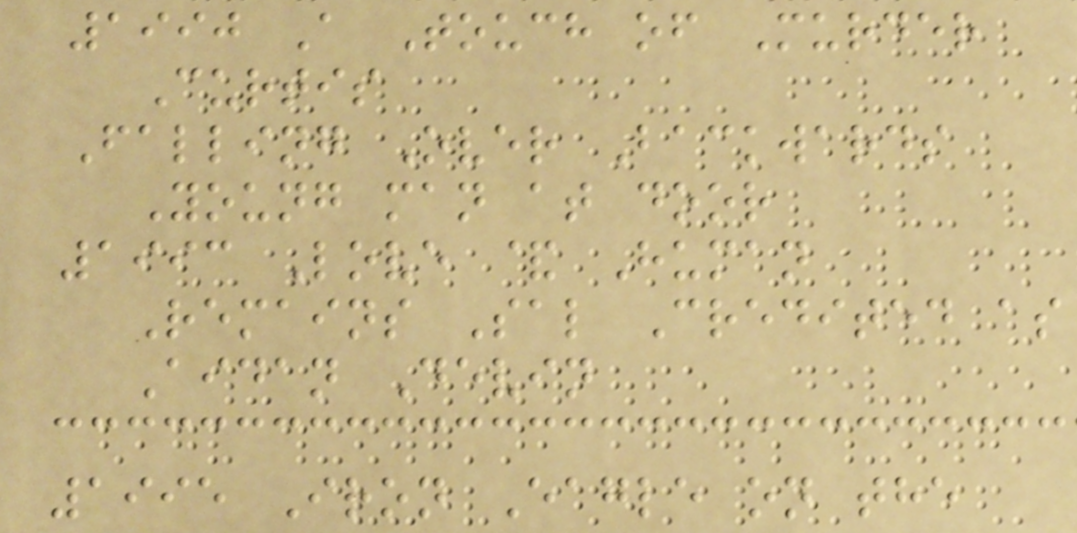1990 A Touch of Murder
Curtis
Falling Over Backwards
Young man at door
1993 Love & Human
Remains Sal Credited as
Aidan Devin
1995 Iron Eagle on the
